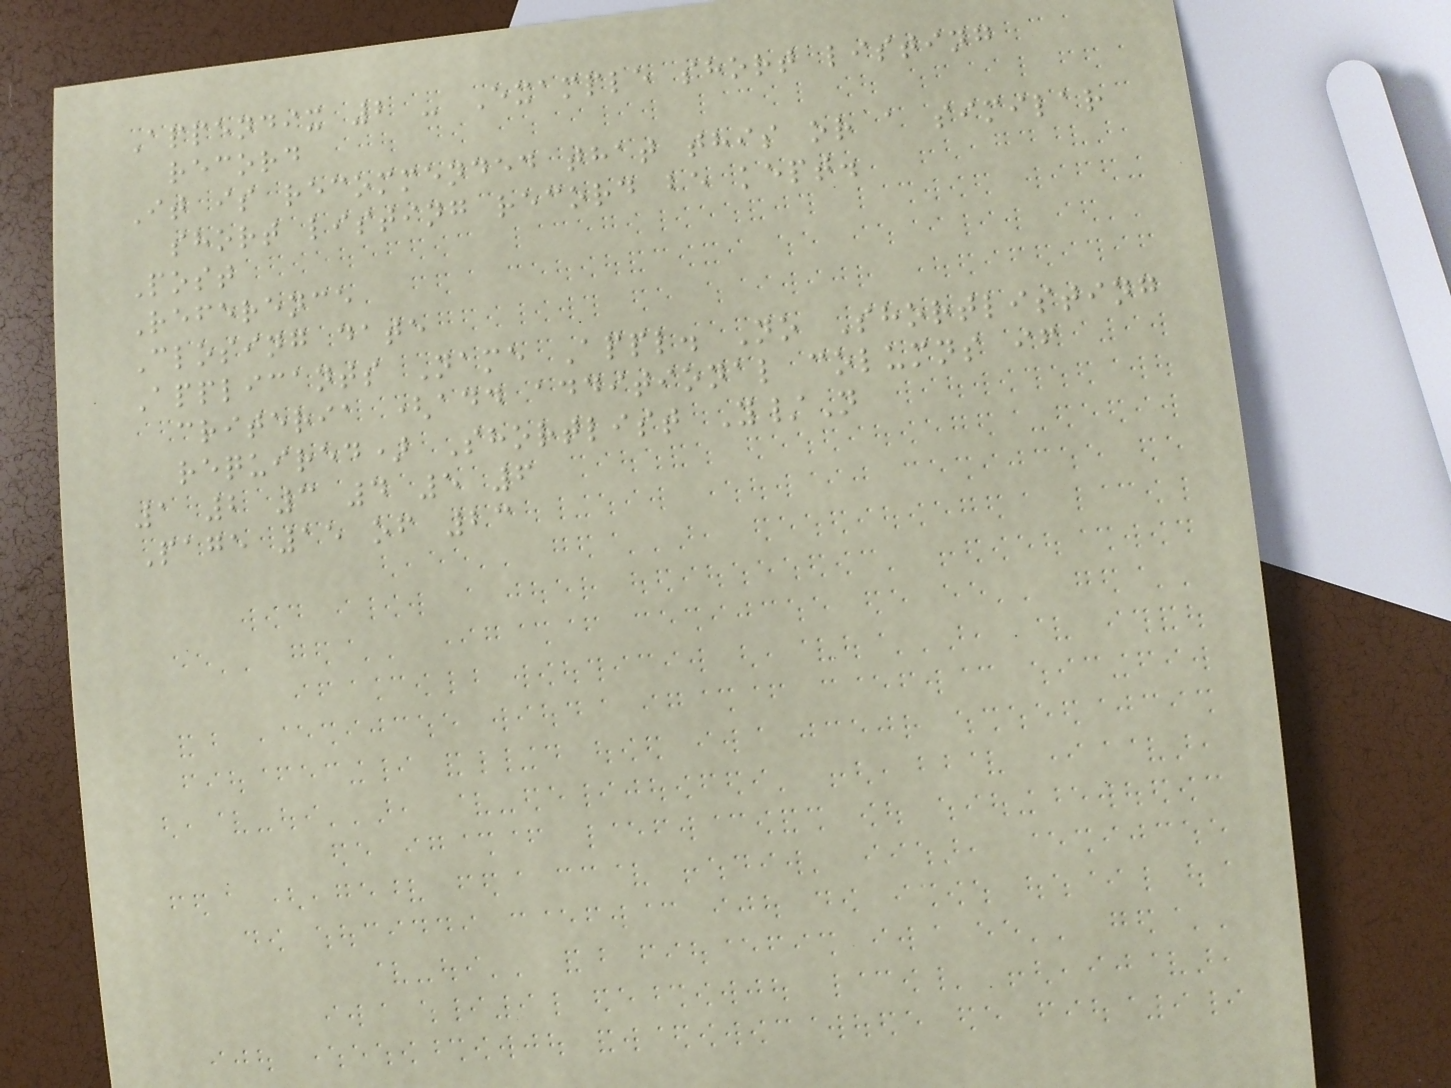Appendix 2 - Example short listing
record
It is recommended that this or a similar
short listing record be kept.
Post
Reference
Closing date
Applicants Name Appl. No Shortlisting
criteria (add additional columns if
required) Shortlist Y/N
1 2 3 4 5 6
Page 15 of 23
